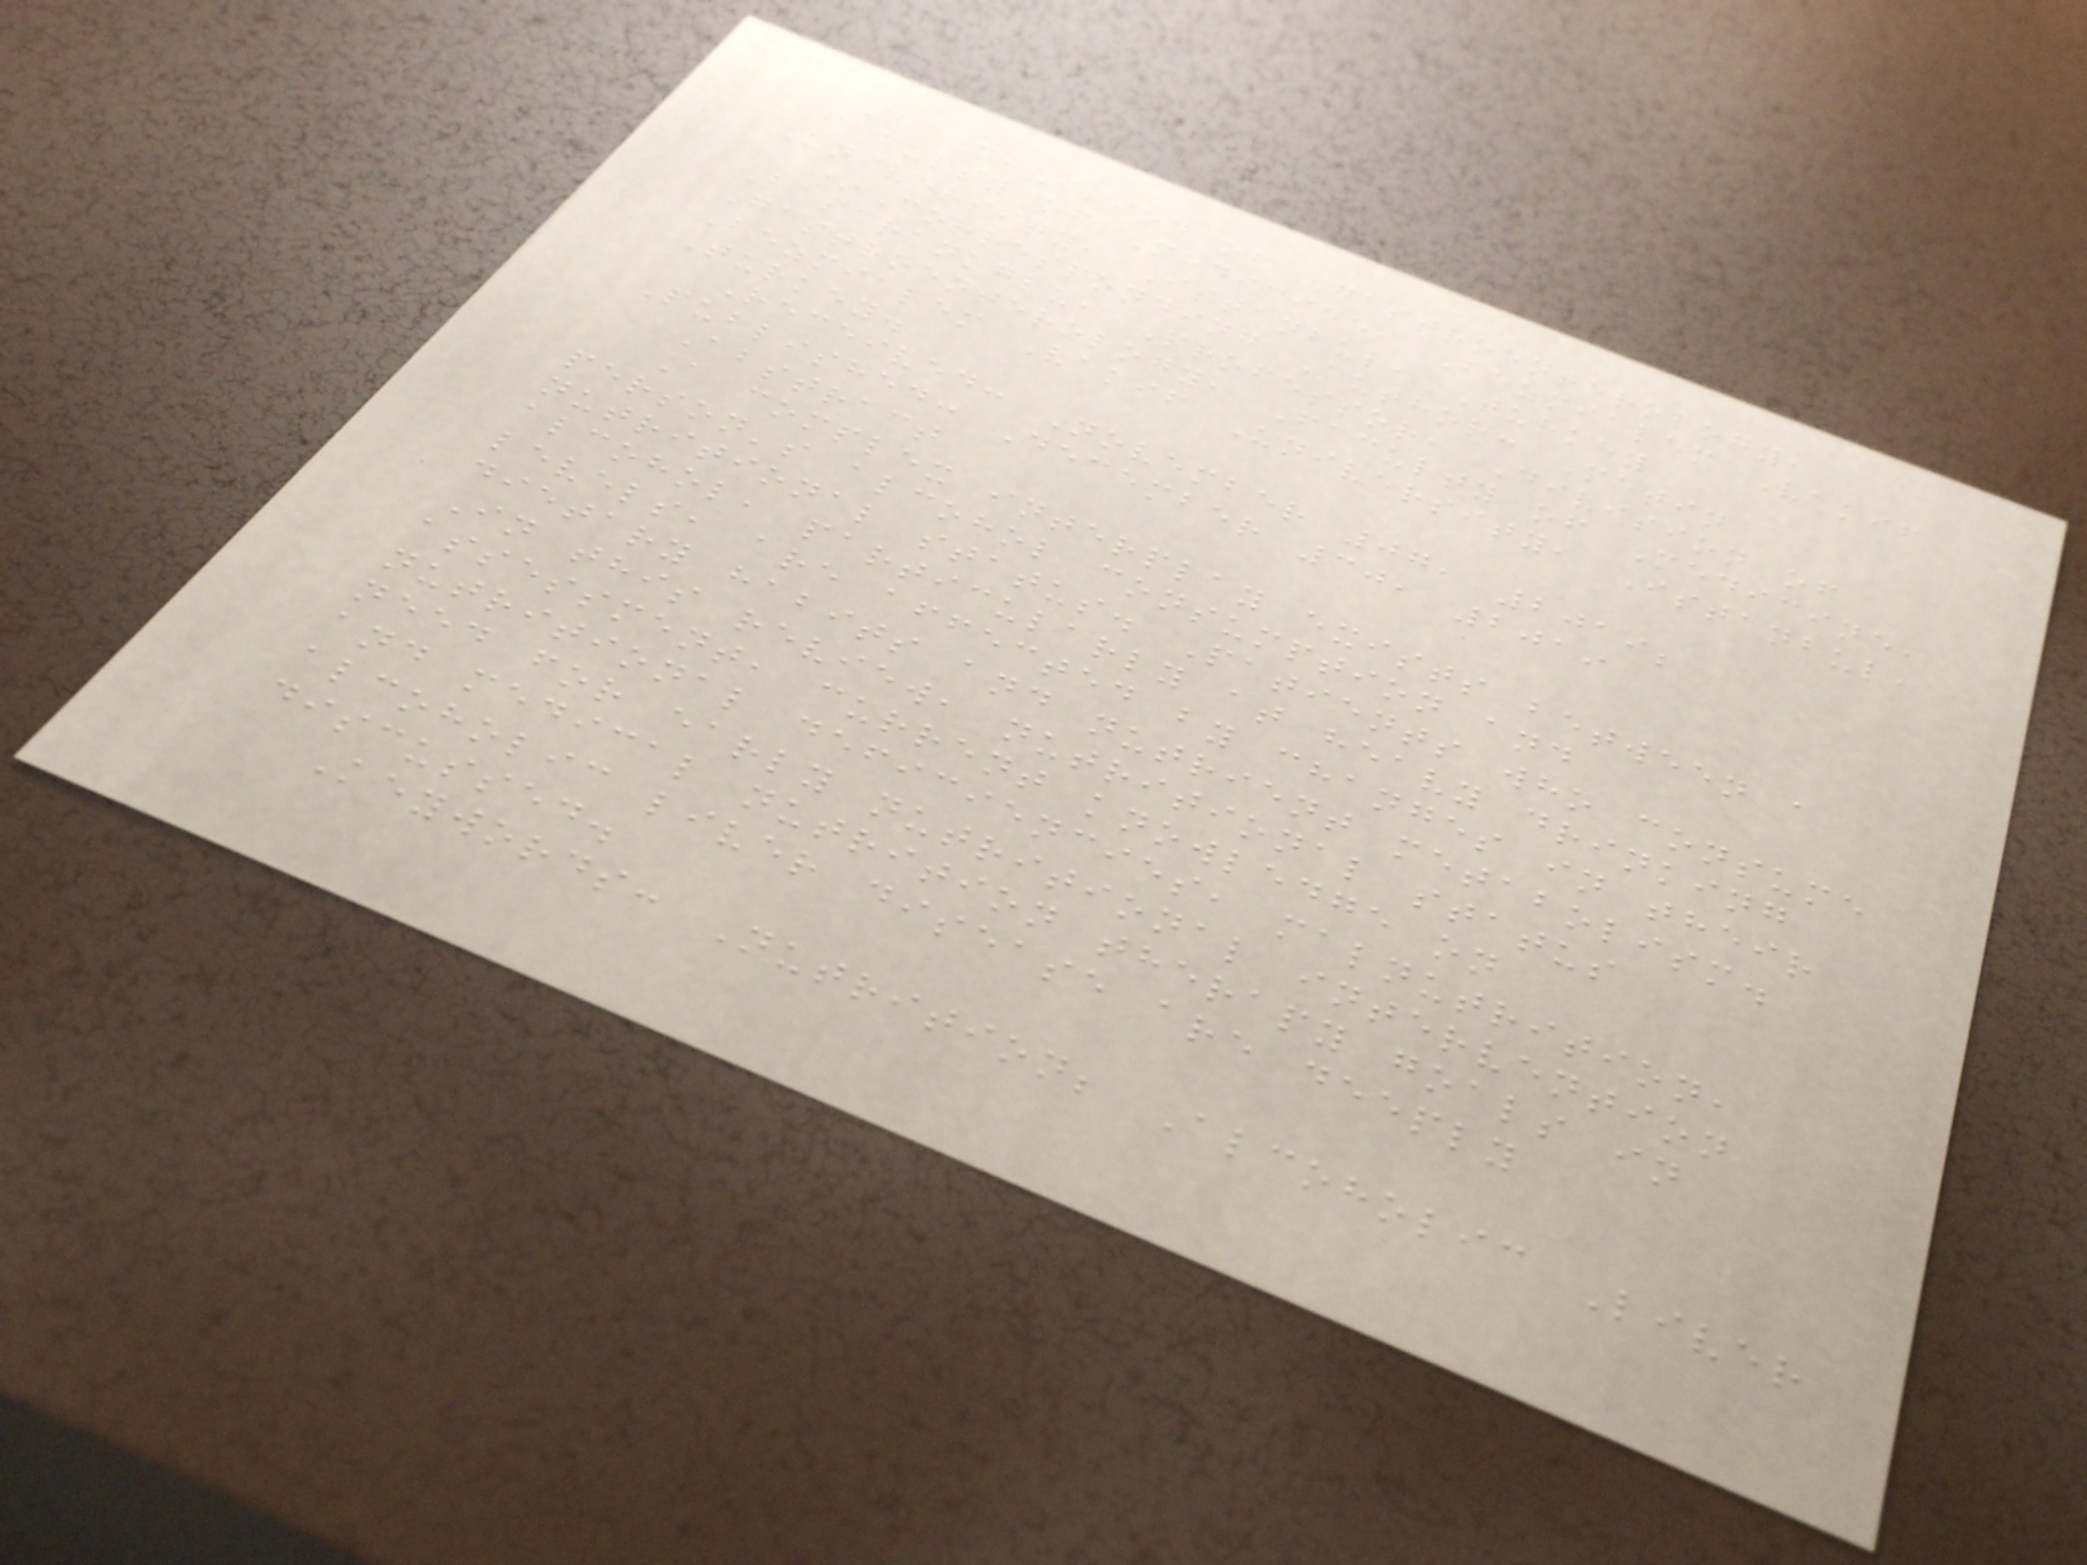2 Division of Gastroenterology,
Faculty of Medicine, Bezmialem Vakif
University, Istanbul, Turkey
*Corresponding Author: Metin
Basaranoglu, Professor, Division of
Gastroenterology, Faculty of Medicine,
Bezmialem Vakif University, Istanbul,
Turkey.
Received: November 07, 2019;
Published: December 30, 2019
Abstract
A complex interplay exists between a
person's alcohol consumption and
nutritional status. Patients who consume
alcohol, particularly at heavy drinking
levels, are affected by changes in their
dietary habits and nutrient metabolism.
In this review, nutritional status
assessment, current knowledge on
nutritional deficiencies, malnutrition,
need for early nutritional intervention
and medical nutrition therapy goals in
alcoholic liver disease are deeply
discussed.
Keywords: Nutrition; Alcoholic Liver
